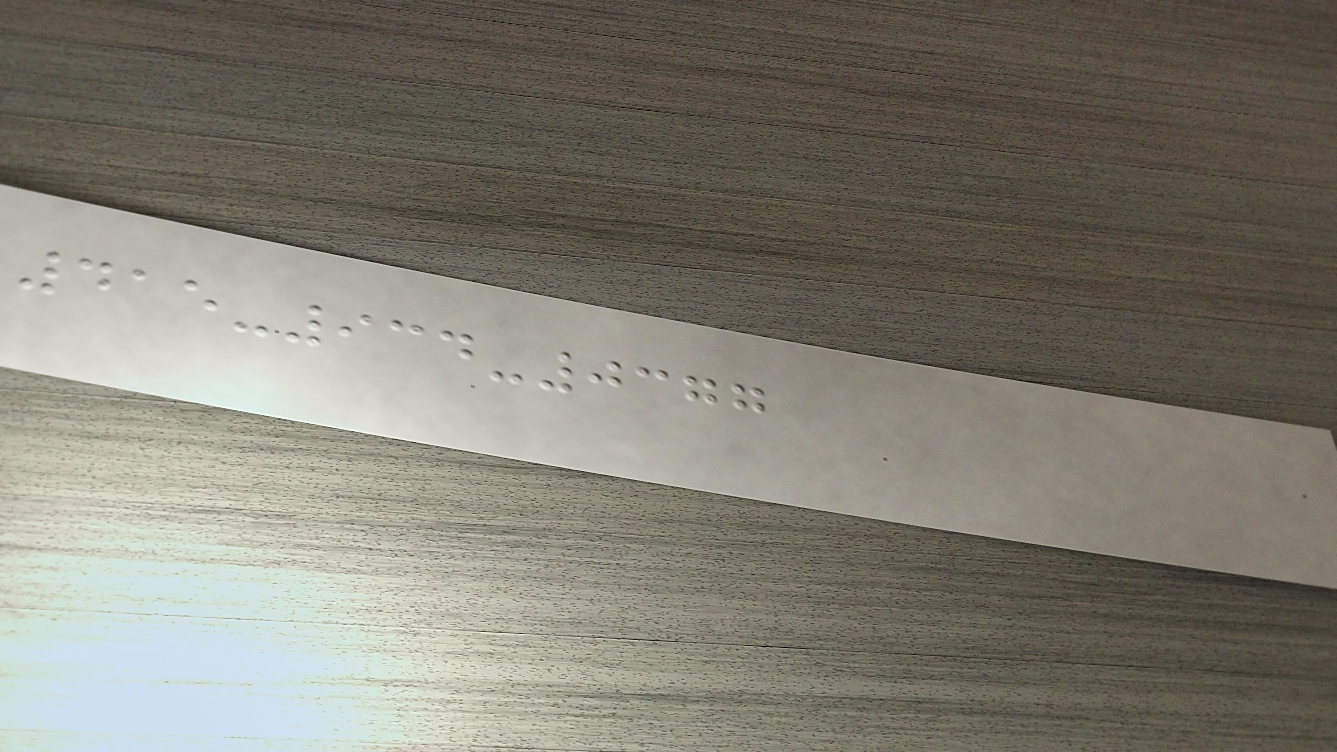415-934-0377
